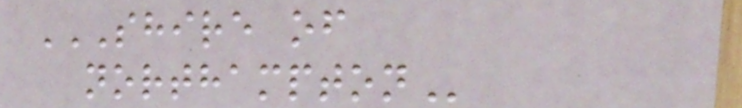SHIRE OF
NORTHAMPTON
